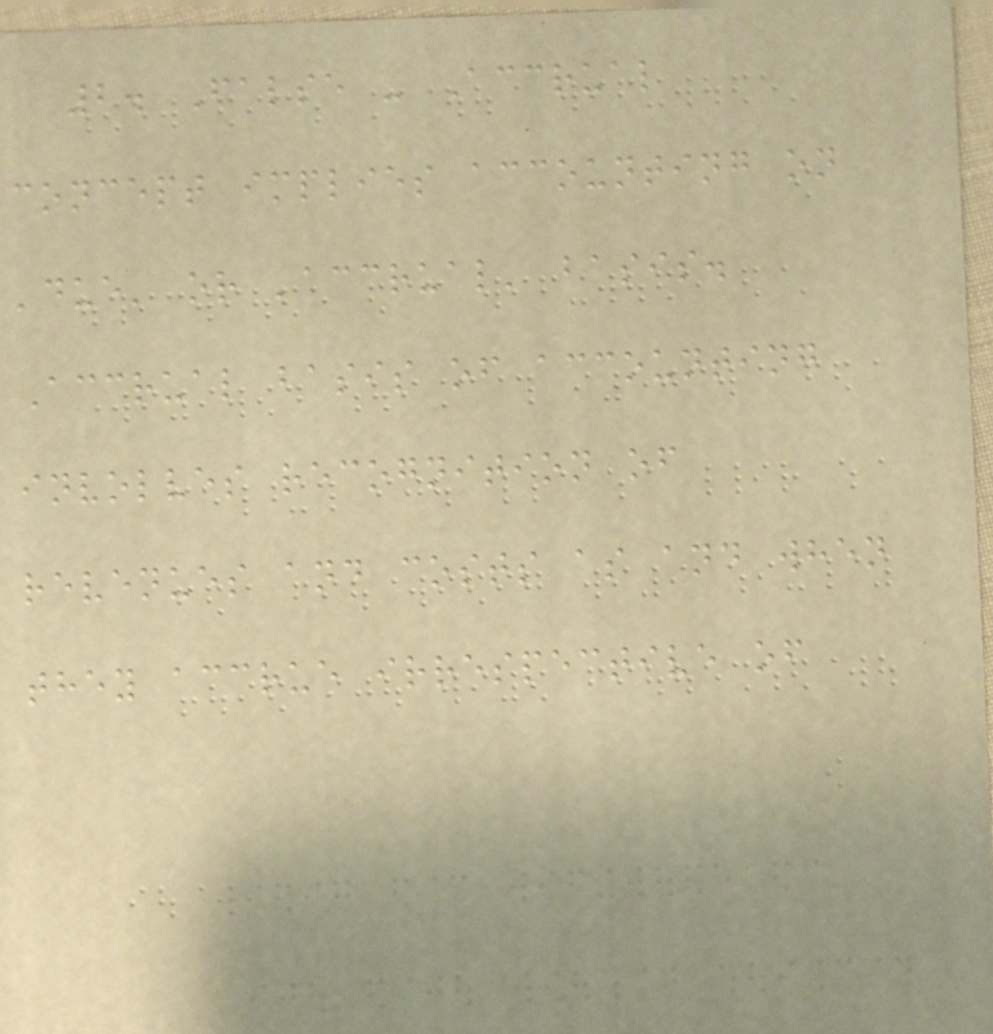2. False - Accrual
concept implies accounting on
'due' or 'accrual' basis.
Accrual basis of accounting
involves recognition of
revenues and costs as and when
they accrue irrespective of
